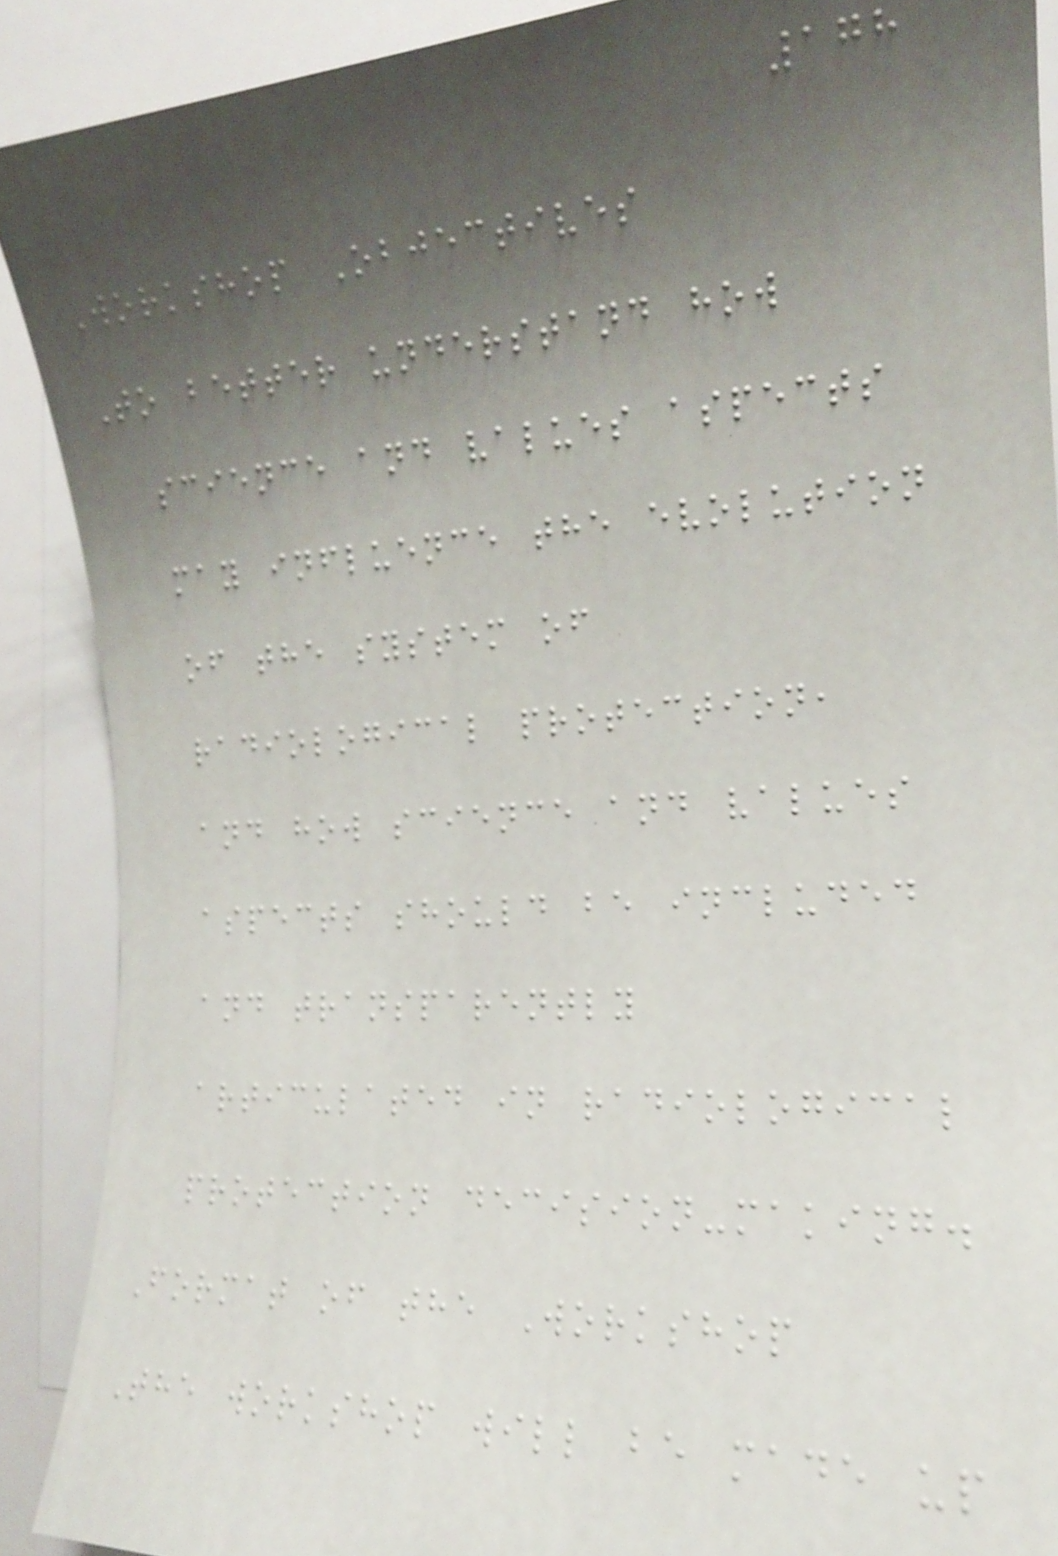178
Workshop Objectives
To better understand how
science and values aspects
may influence the evolution
of the system of
radiological protection,
and how science and values
aspects should be included
and transparently
articulated in radiological
protection decision-making.
Format of the Workshop
The workshop will be made up
